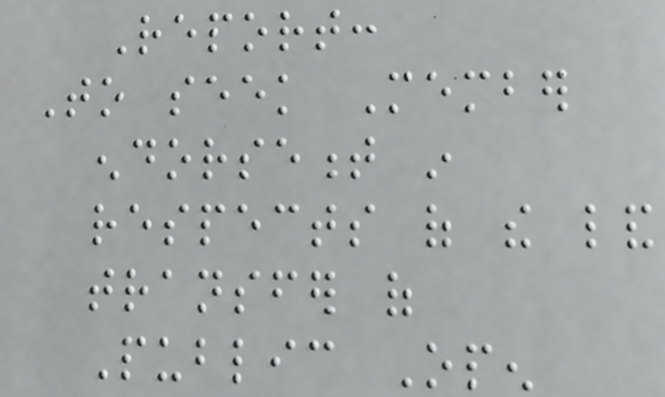Report:
To seek Member
endorsement in
respects of the land
transfer of
Public Open
